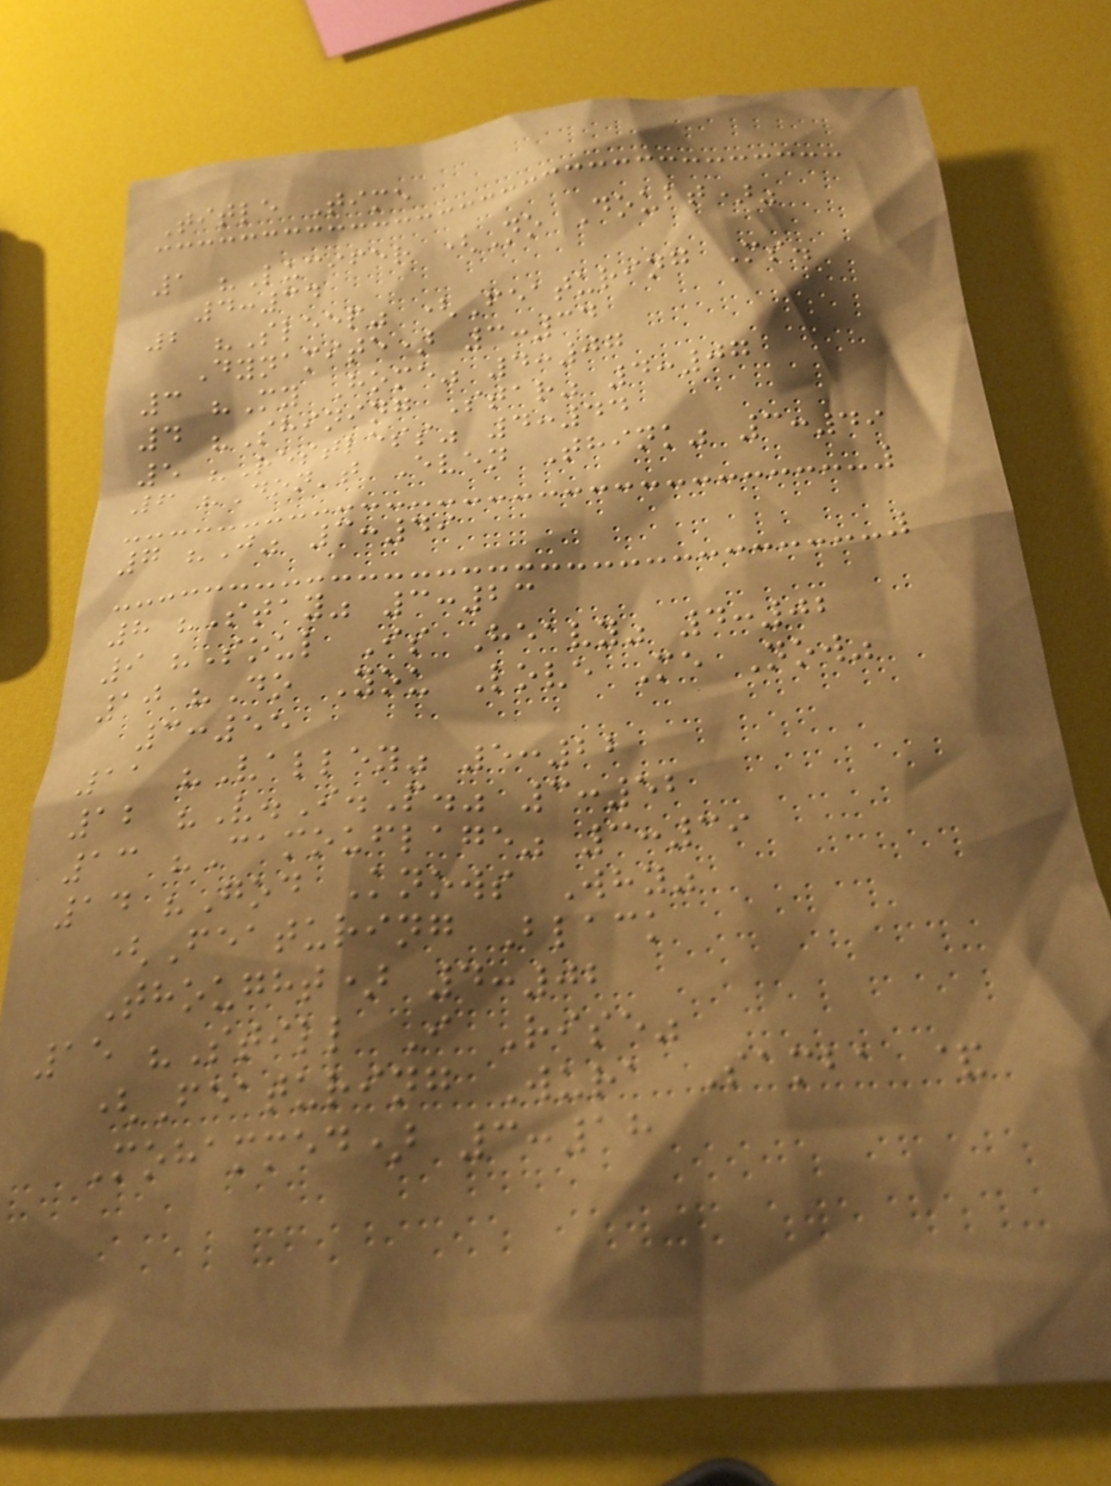Title Time
1 "Lucifer (No Doubt)"
4:34
2 "Sleep" (Featuring Ms.
Dynamite) 3:34
3 "My Home" 4:07
4 "Shining Star" 4:07
5 "Restless" 4:44
6 "Don't Even Think" 3:49
7 "J" 3:49
8 "Stay" 3:23
9 "Soul Is Heavy" 4:02
10 "Do You Love Me Now"
3:55
11 "Valley" 5:22
12 "V.I.P." 3:52
13 "Camouflage" 3:39
14 "God Knows Why"
(Featuring Black
Thought) 4:02
15 "Still I Rise"
(Featuring Wura Samba &
Mohammed) 3:18
